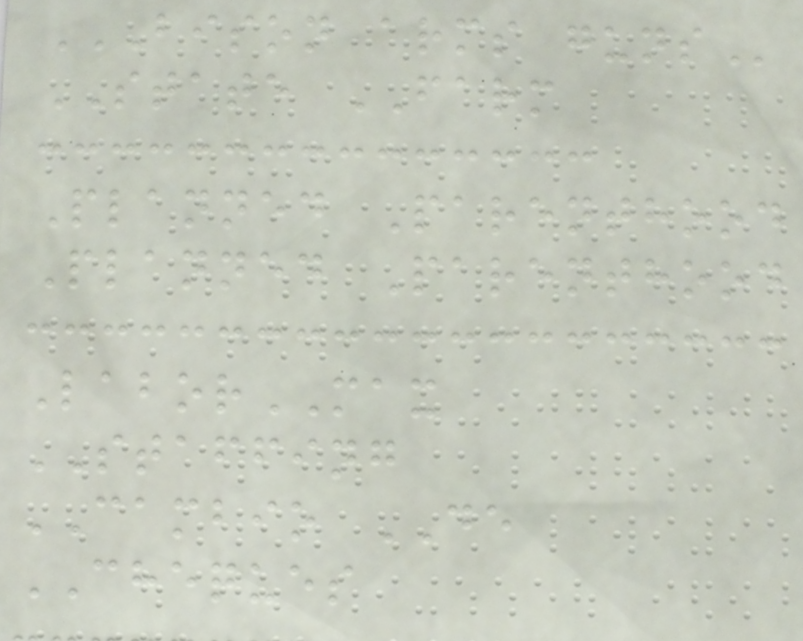BISON ARMS GUNS
STATE FARM
Planned Parenthood
Planned Parenthood
LaborMAX
STAFFING
CAMBIO DE
CHEQUES
